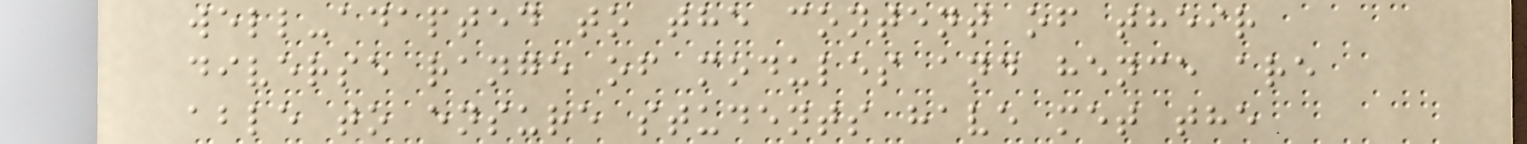well-adapted to the content of their
diverse range of modules and hence are
able to ensure students have met the
